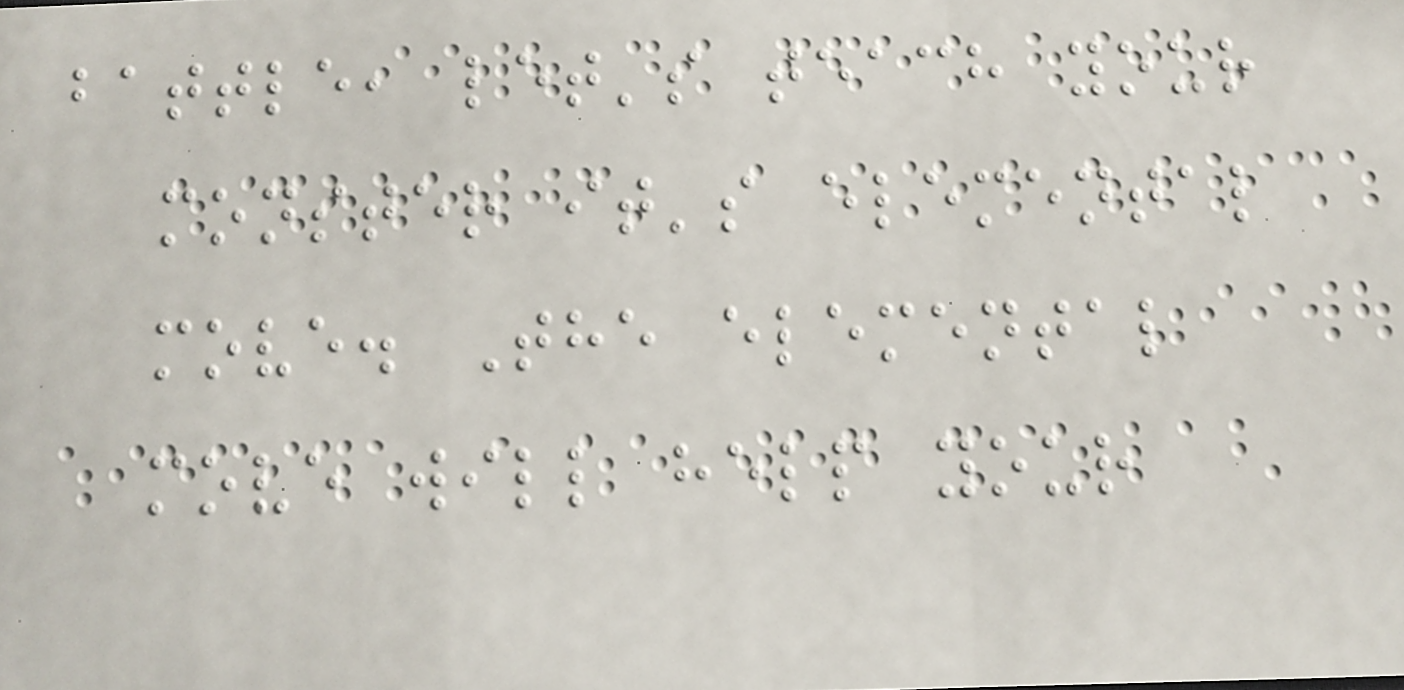battle, let's teach your
monster it's elemental
move. The elemental
move will help your
